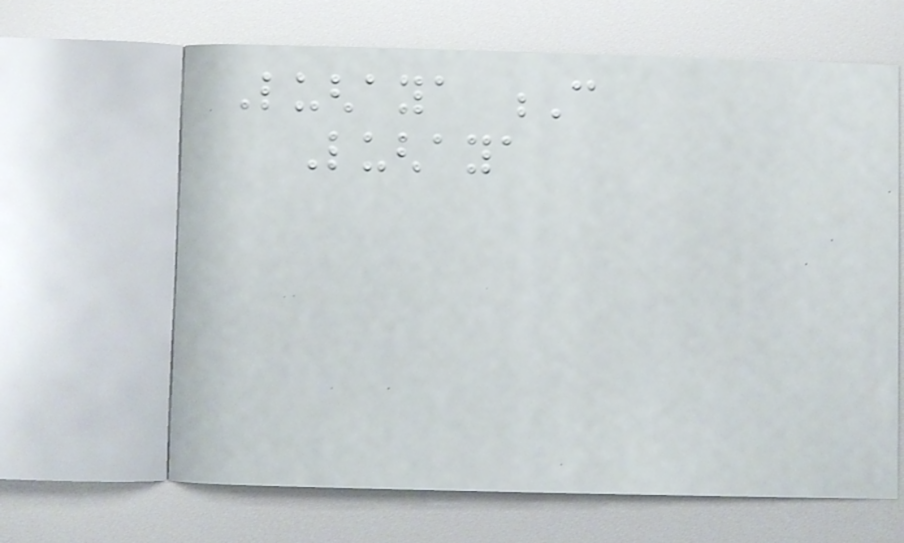Lughaya C
Lughaya
